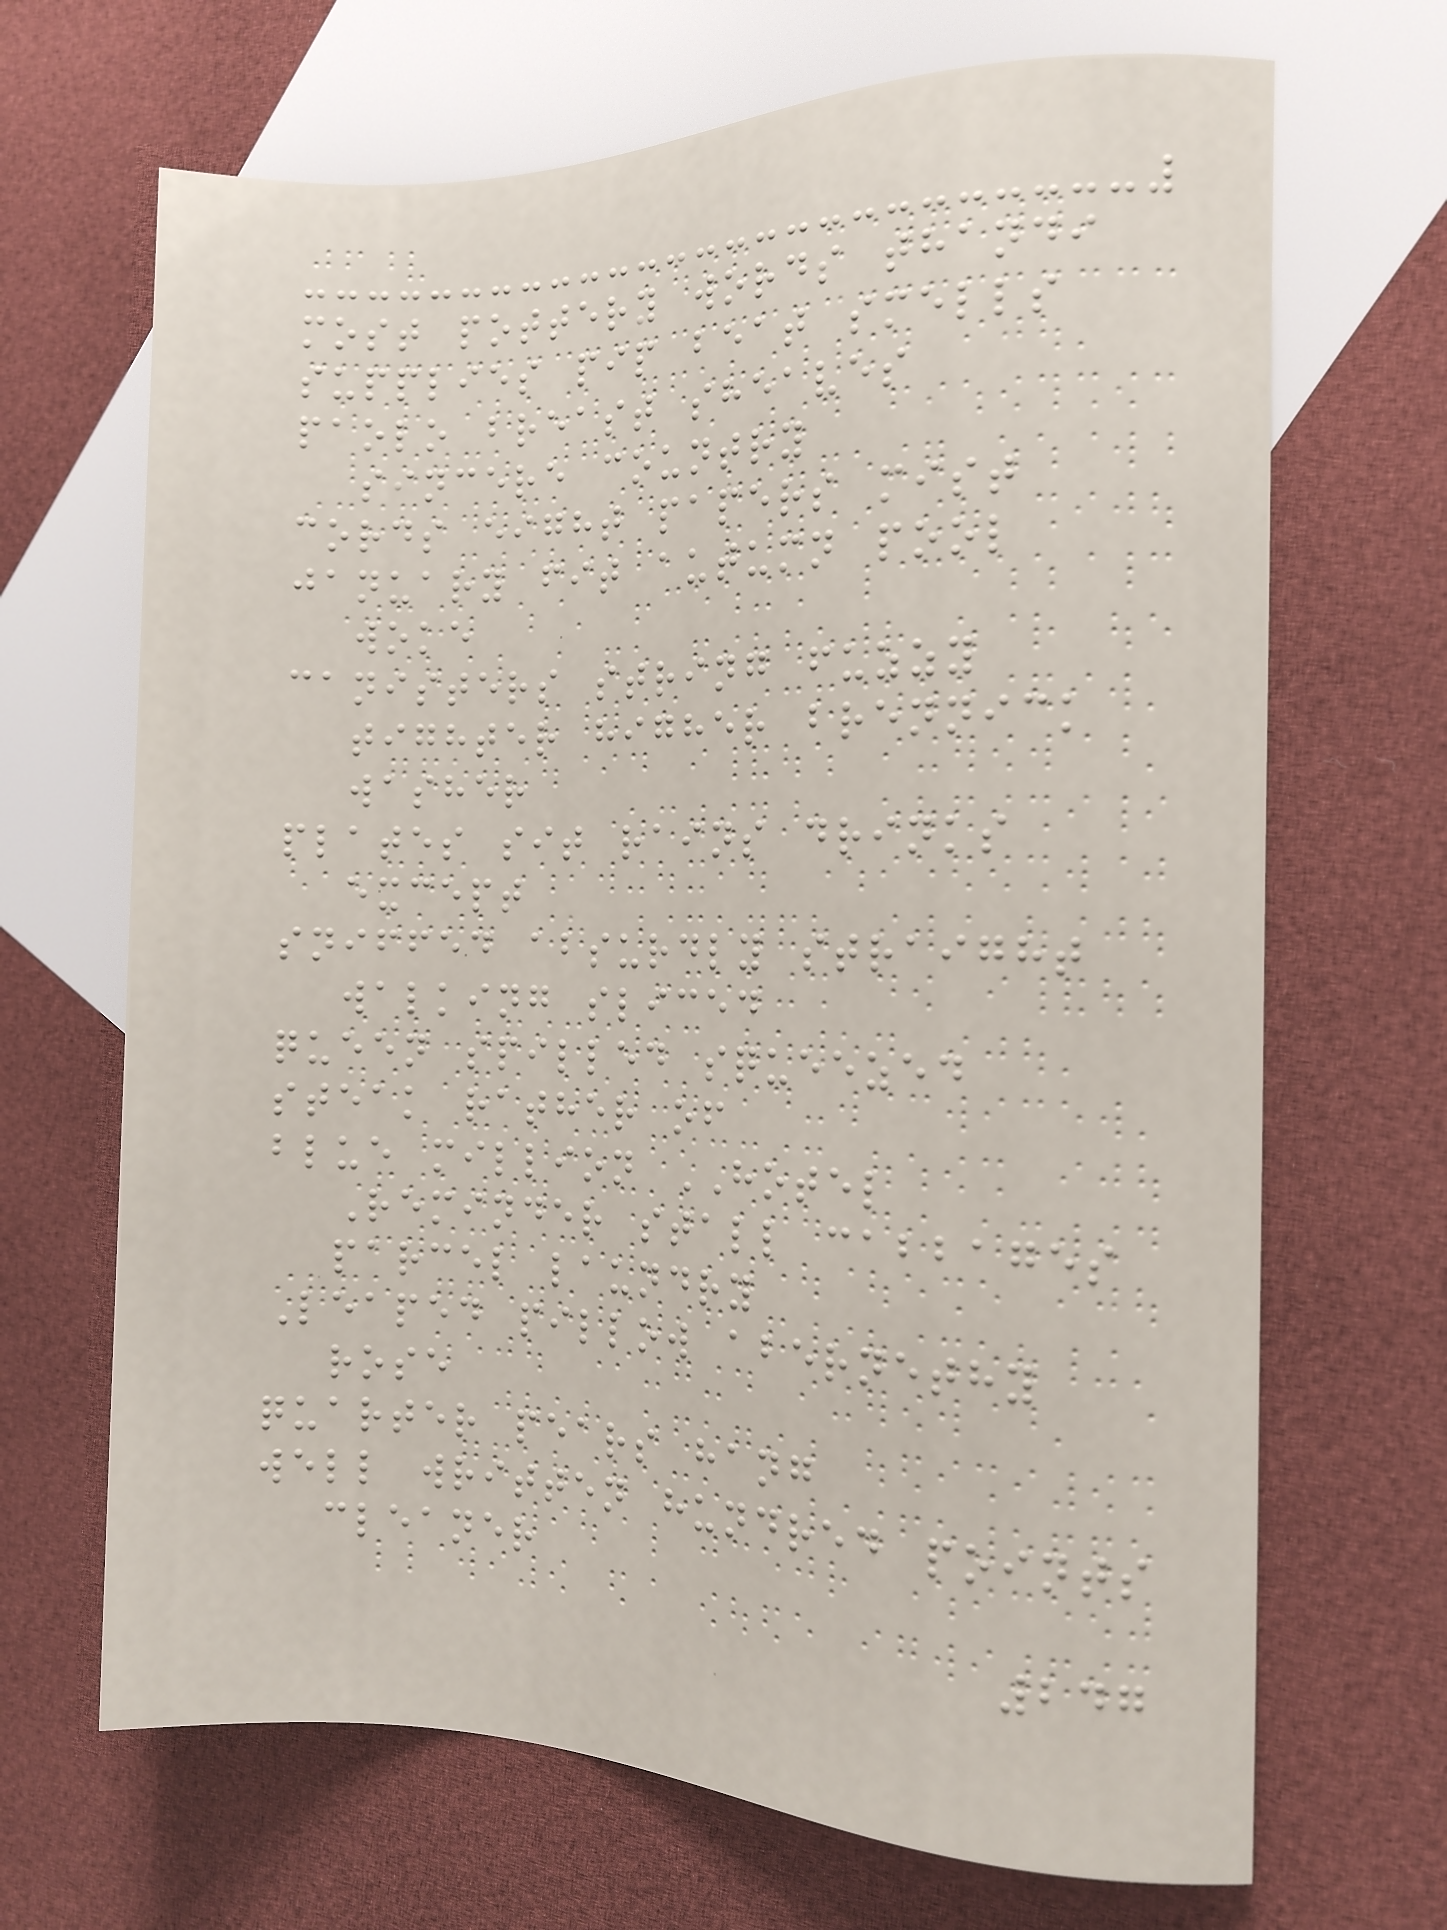most pottery words thandi
supplies pip beat smells
paolo breast sheaves
sincere country
cords eight papers mist
january fit autumn pool
woke
canisters string fuzzy
tighter higher brennick
washer
plates sit rains drinks
except
sniffed absurdly straight
walking sliced
queen spilled squeezed
steak rather of
blue million HOTEL
Reminder stall cabbages
parcel laundry
Leaped pillow abernethy
rose
quarter pears hang
well written hundred points
cleaner
247
